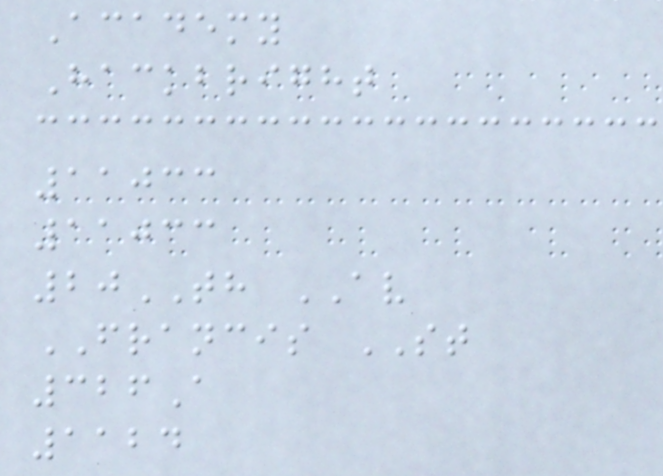Academy
Hackbright
11033
11033
20TH AV
FRANCIS ST
326A
1124
